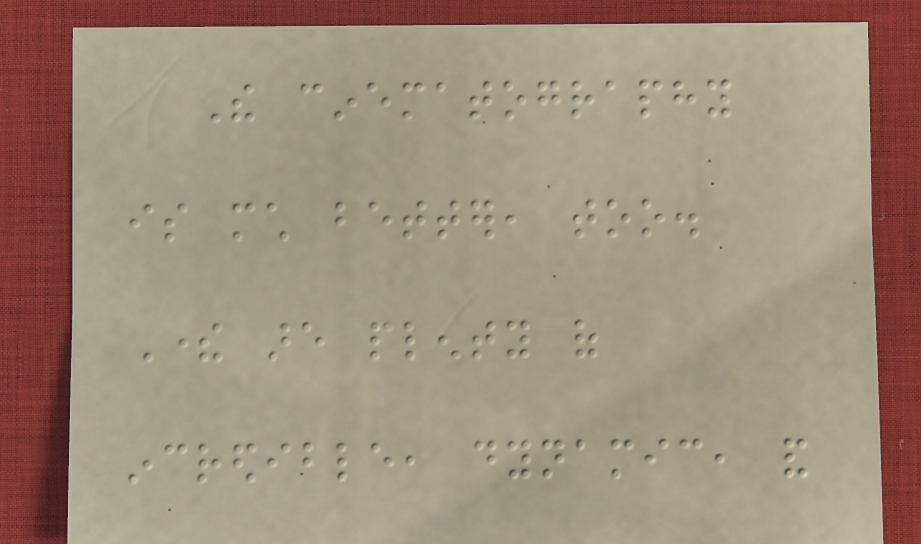The cinematography
is much better, too.
There are plenty of
incredible, dynamic, and
